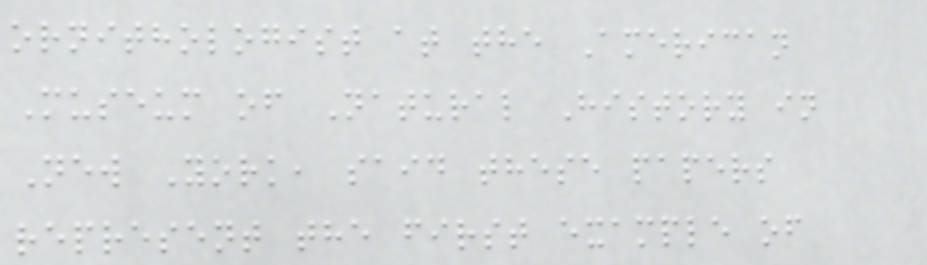ornithologist at the American
Museum of Natural History in
New York, said these papers
represent the first example of
